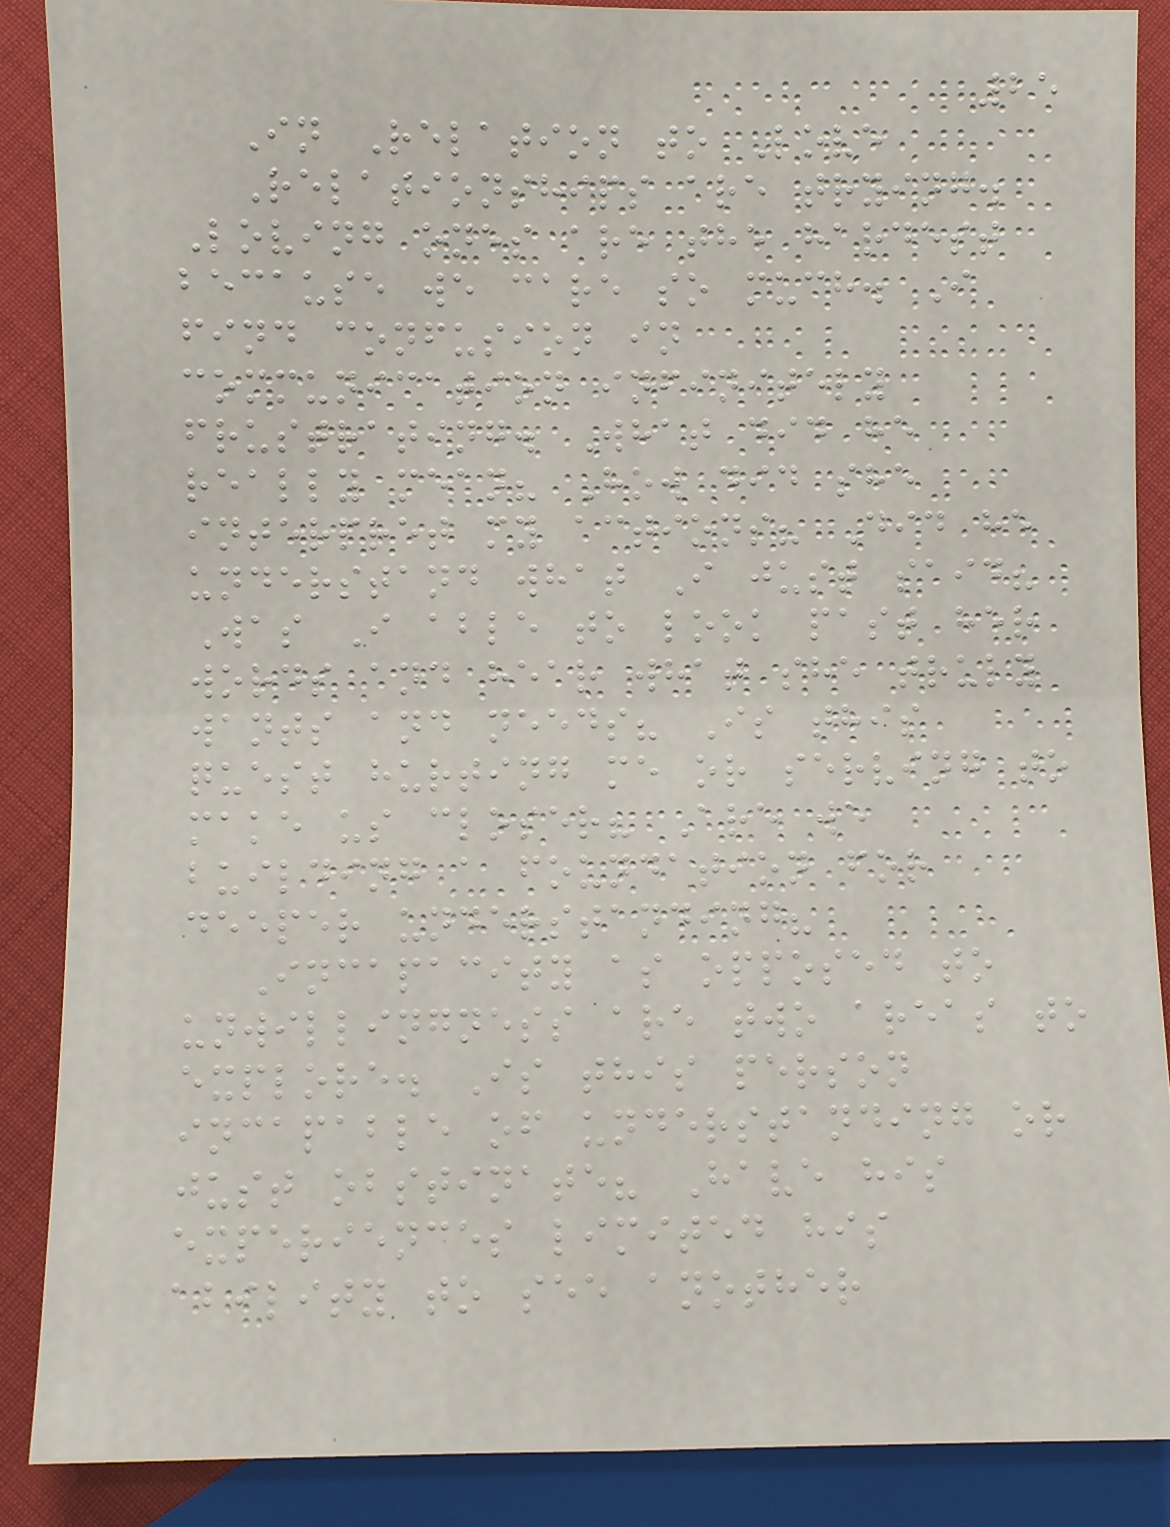25
In Relation to Love
Relationships are trying.
Loving ones are the hardest
because we care so much. I
find confusion in
communication infinitely
frustrating. What did he
really mean? How did she
interpret my actions? Did he
understand what I just said?
Was I able to look past her
words and hear what she truly
wants and needs? Is this
quest hurting me or serving to
make us closer? Are we
building a foundation for
deeper understanding?
Incapacity as opposed to
unwillingness are two areas to
explore. Is this person
incapable of understanding or
just obstinate? Have his
experiences limited his
ability to see another
